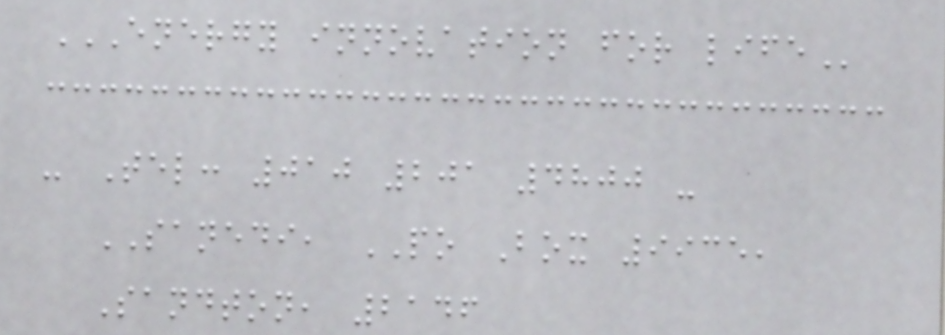ENERGY INNOVATION FOR LIFE
- Tel: 010 201 4800 -
SANEDI, PO Box 9935,
Sandton, 2146
